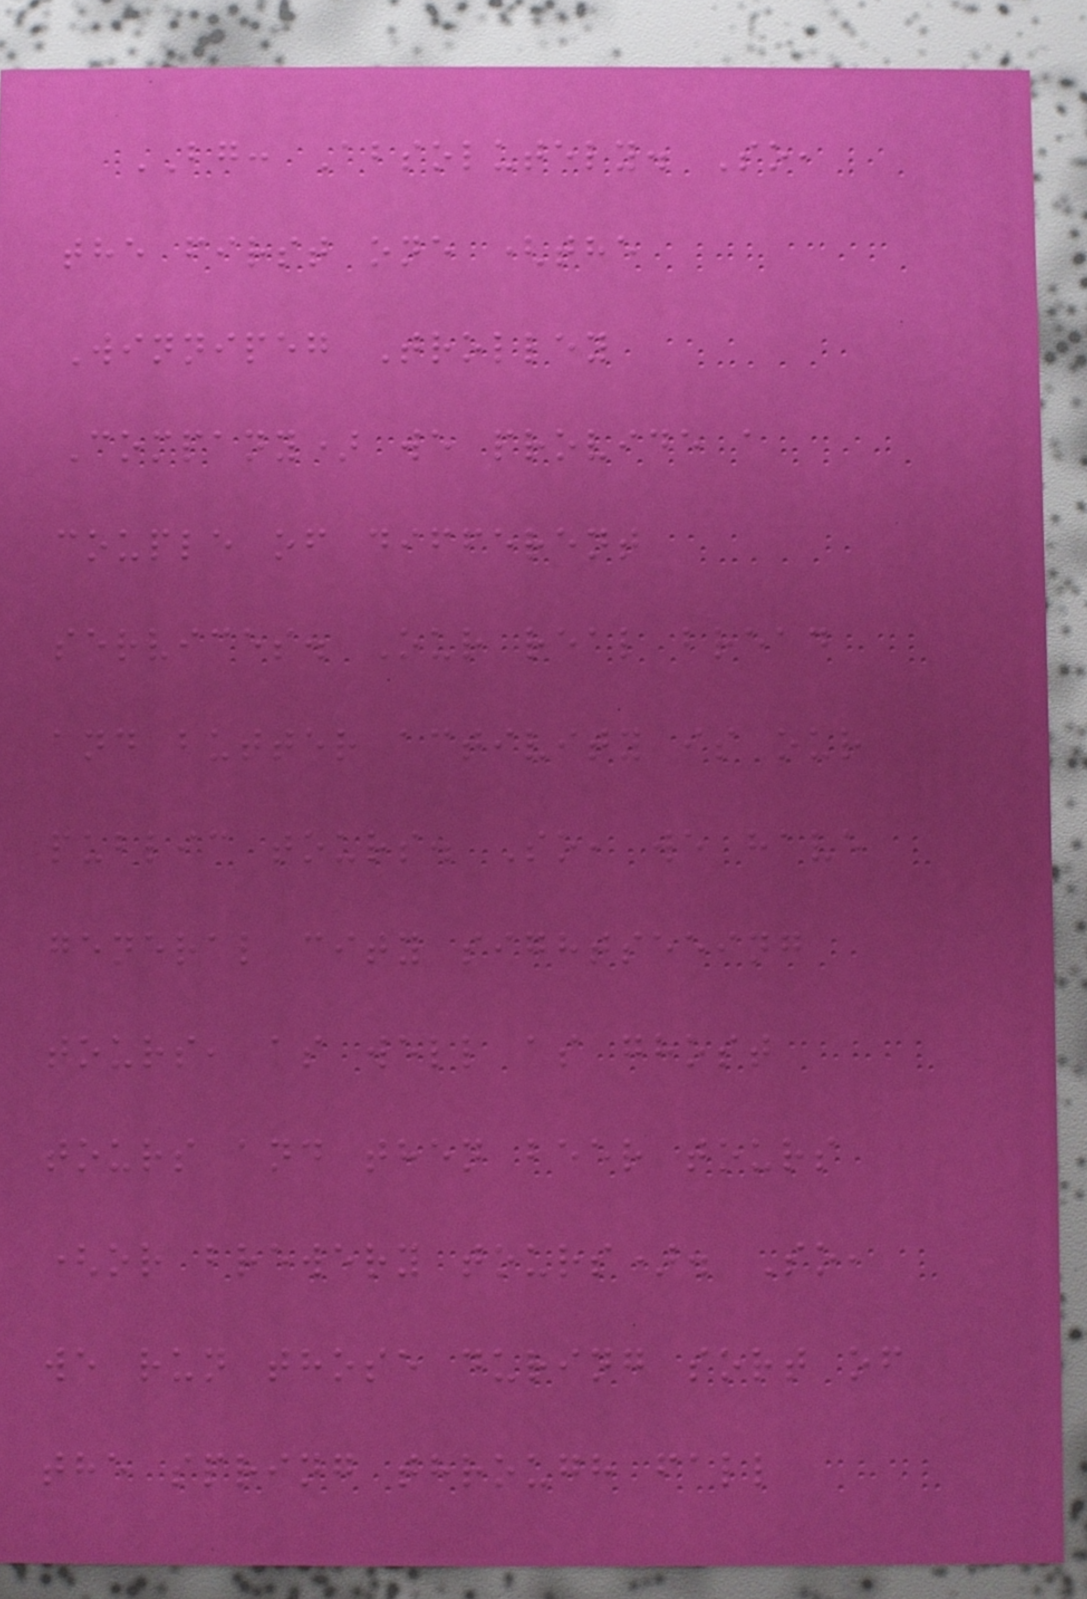BG: Absolutely. So,
the first one (the
Winnipeg Trolley
Company) we provide a
couple of different
services. Our real bread
and butter activity is our
public tours. So, we have
general city sightseeing
tours, as well as ghost
tours and then beer tours
(or brewery tours). So,
we run those during sort of
the spring through fall
